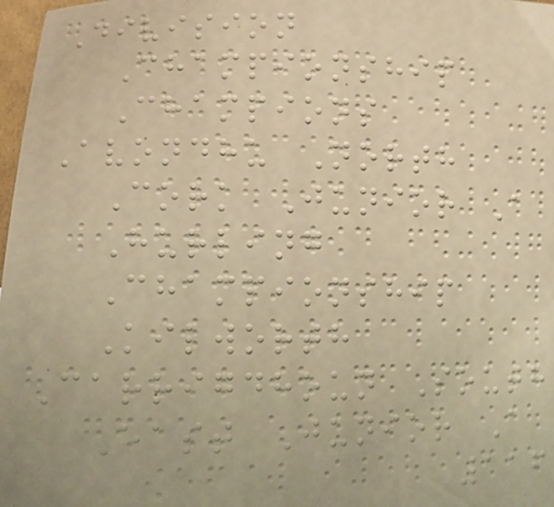Division
Championship
Champions
Avondhu North
Cork Junior A
Hurling
Championship
Kilworth
Carrigdhoun South
East Junior A
116
